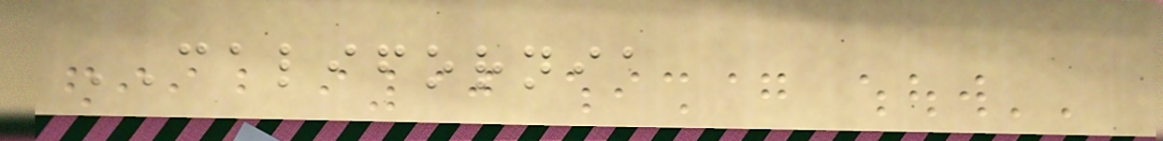CALIFORNIA
